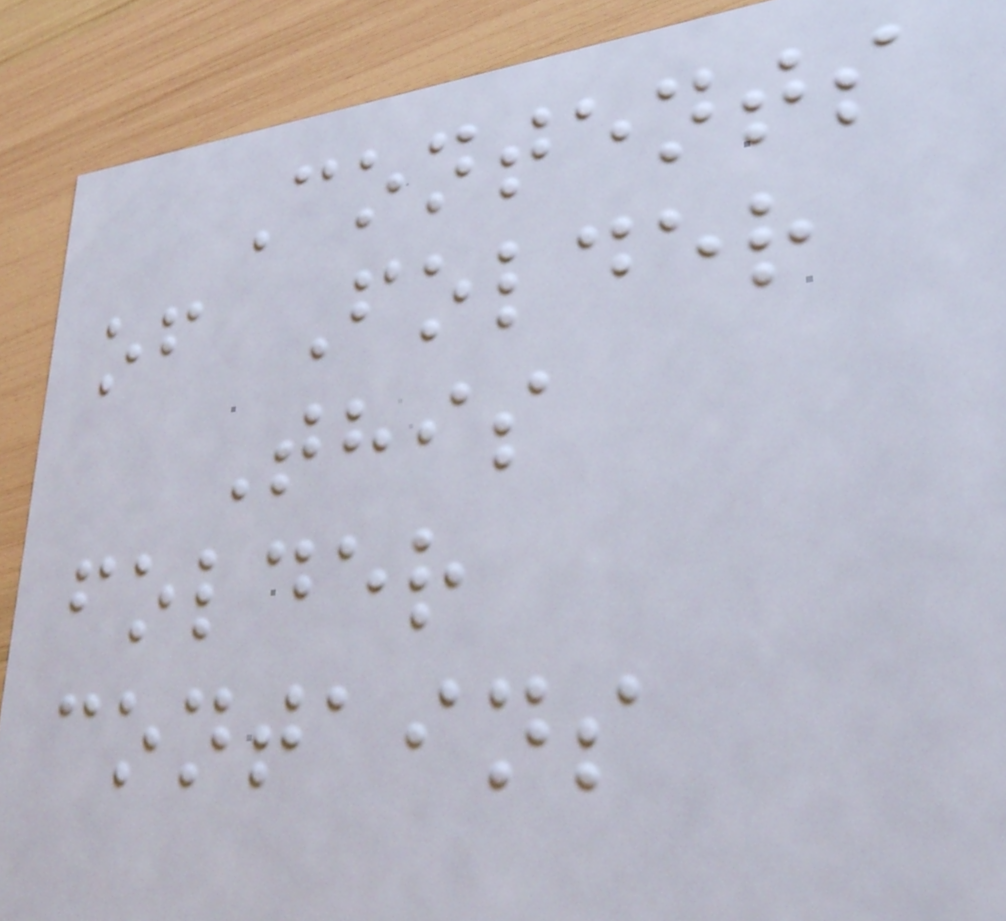Contents
of Folder
This
folder
contains
